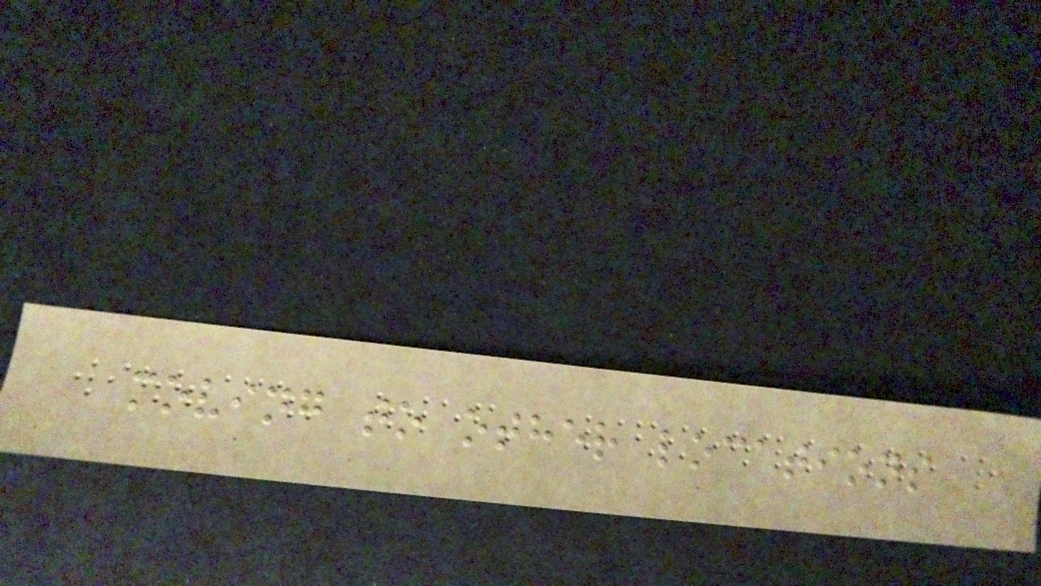moving to other locations
